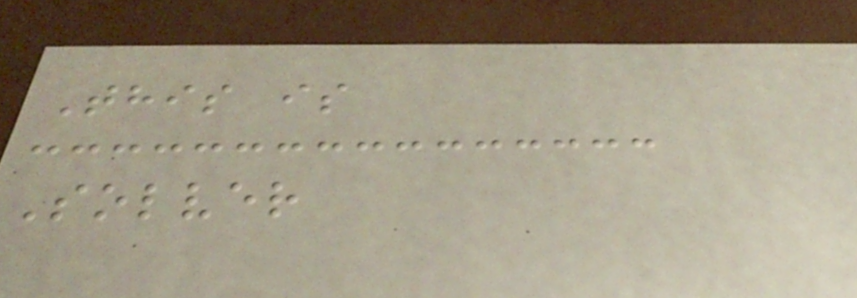This is
Solver
